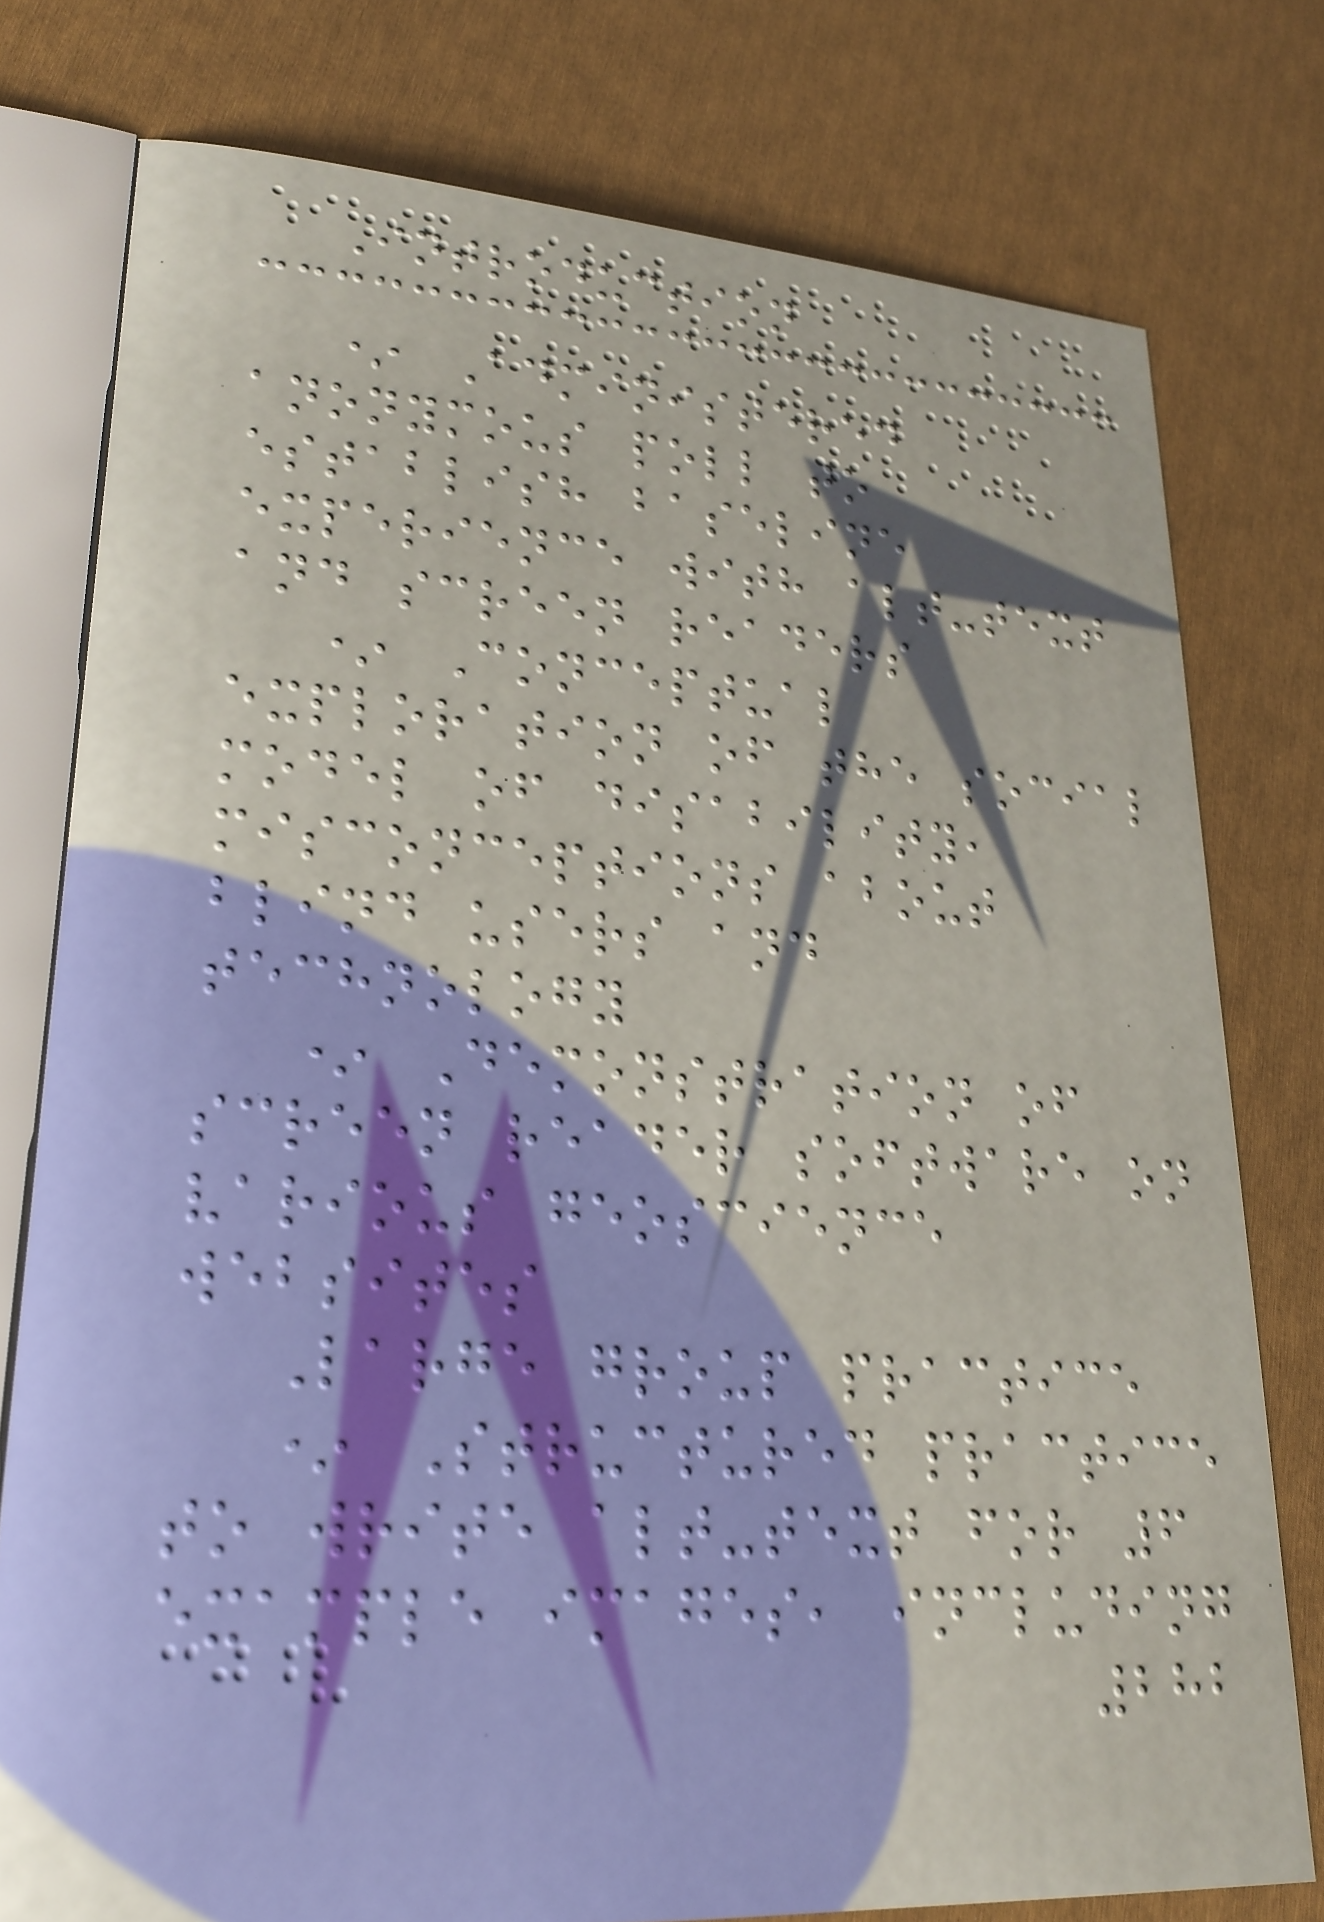Introduction
* Administered
anonymous poll to
establish baseline
experience with alt-text
and screen readers
* Conceptual
exploration of the social
model of disability,
misconceptions about
blind users and
technology
* Demonstration of
screen reader software on
various geoscience
websites
Large group practice
* Structured practice
to write alt-text for 6
example images, including
282
